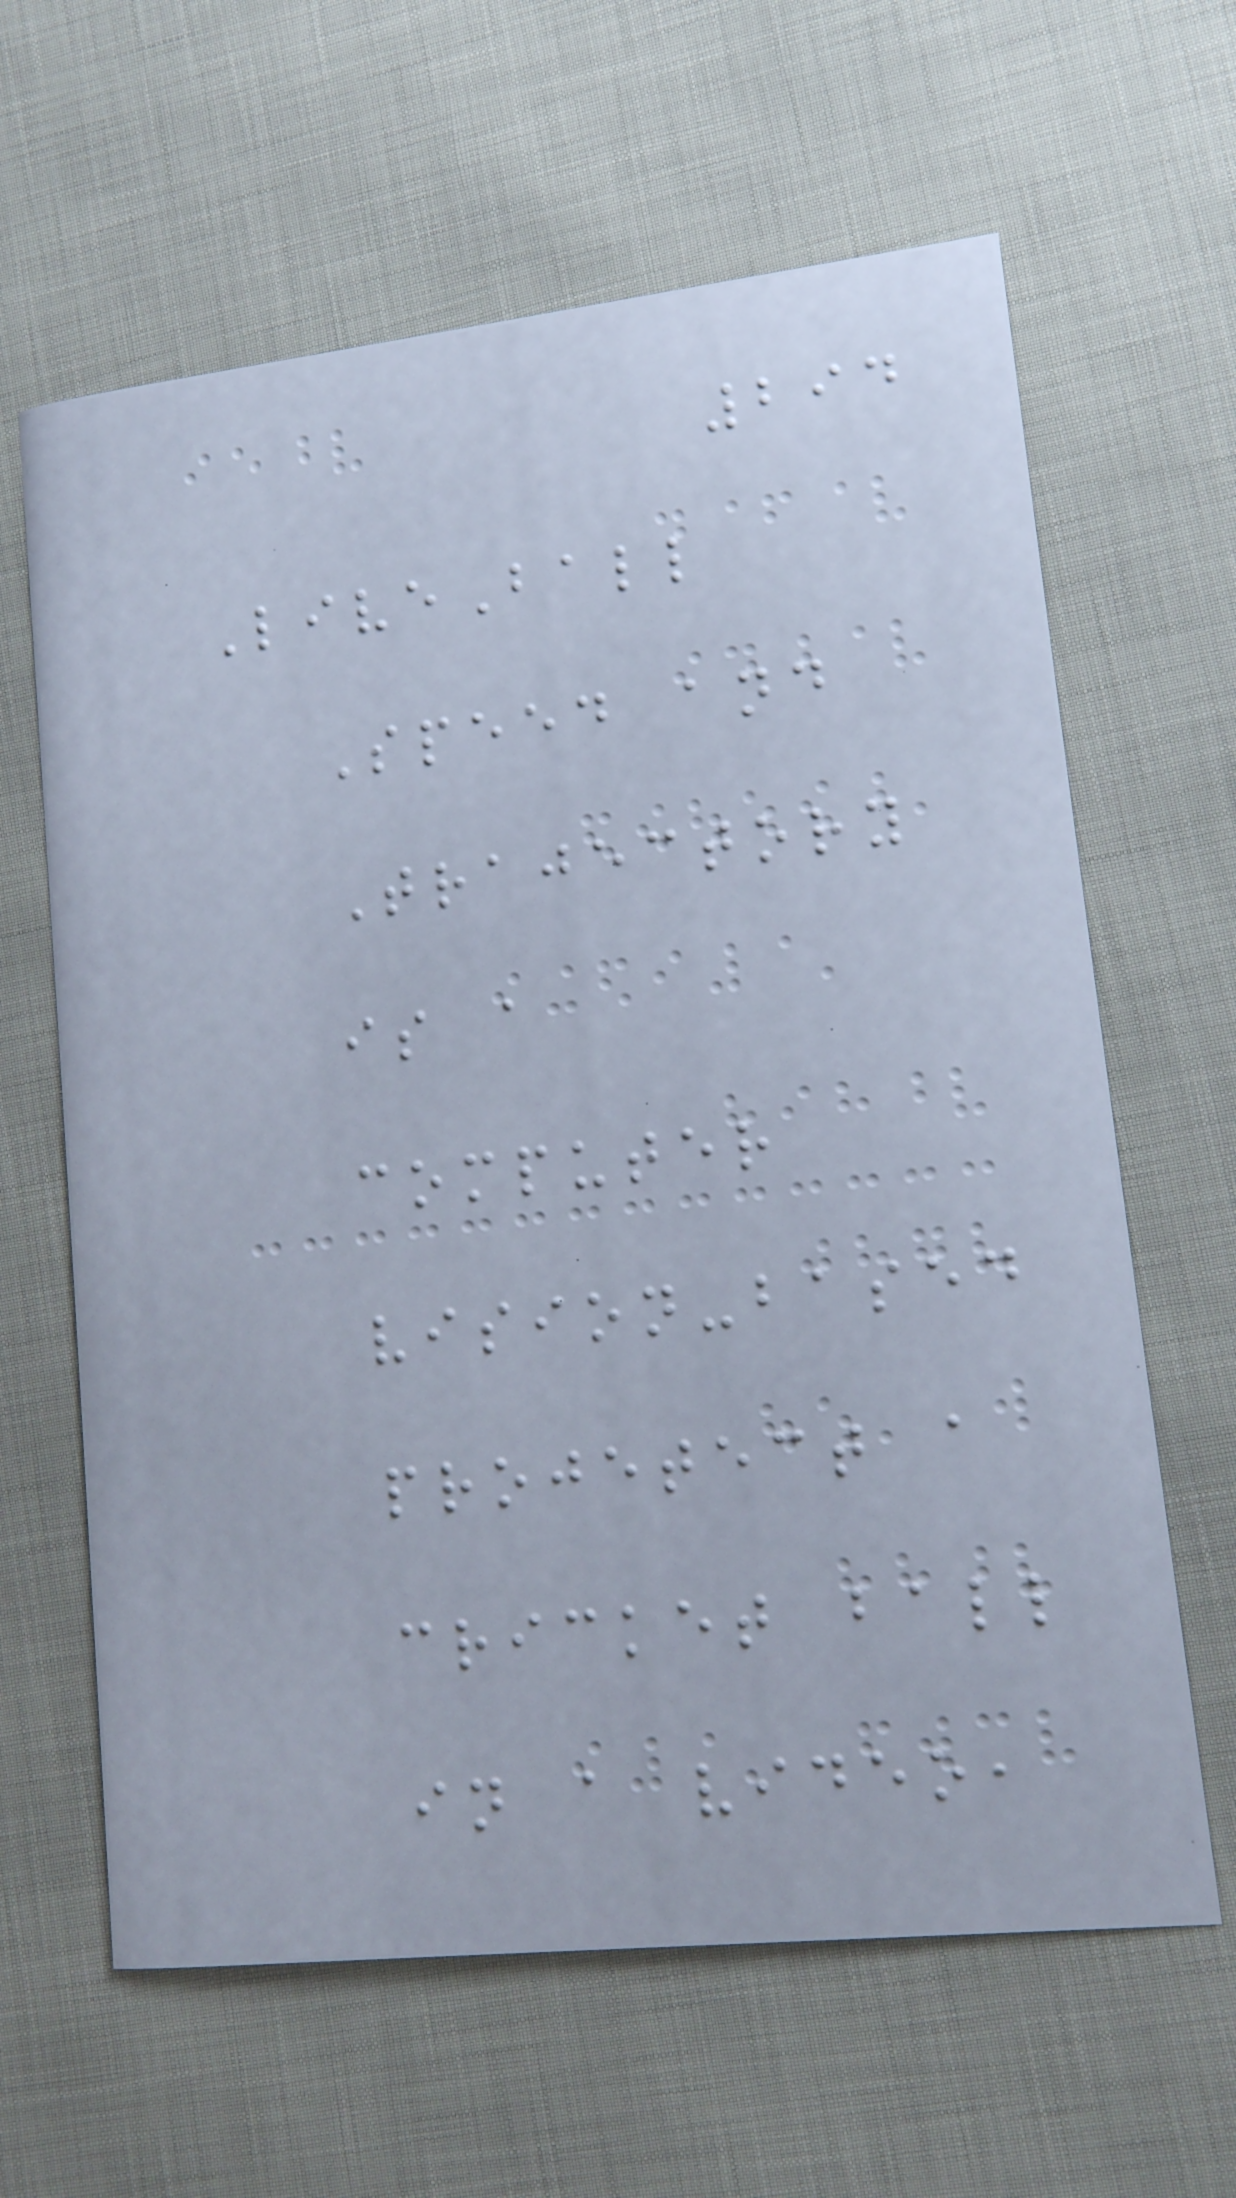294
LiveBall
Speed and
Trajectory
is a
computer
vision-based
projetect a
cricket ball
in a video,
